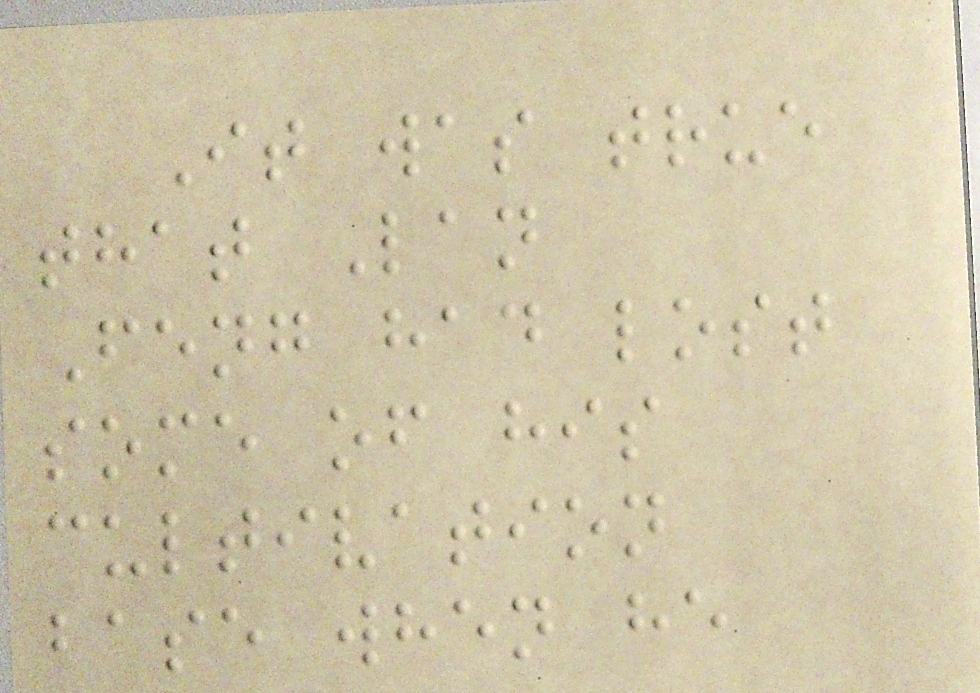It was true
that Lan
Feng had lost
some of his
cultivation
base when he
